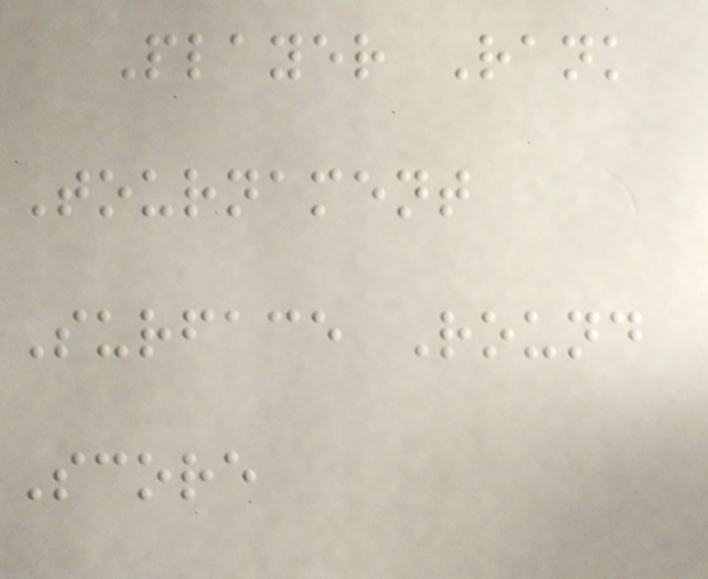Player Rank
Tournament
Surface Round
Score
